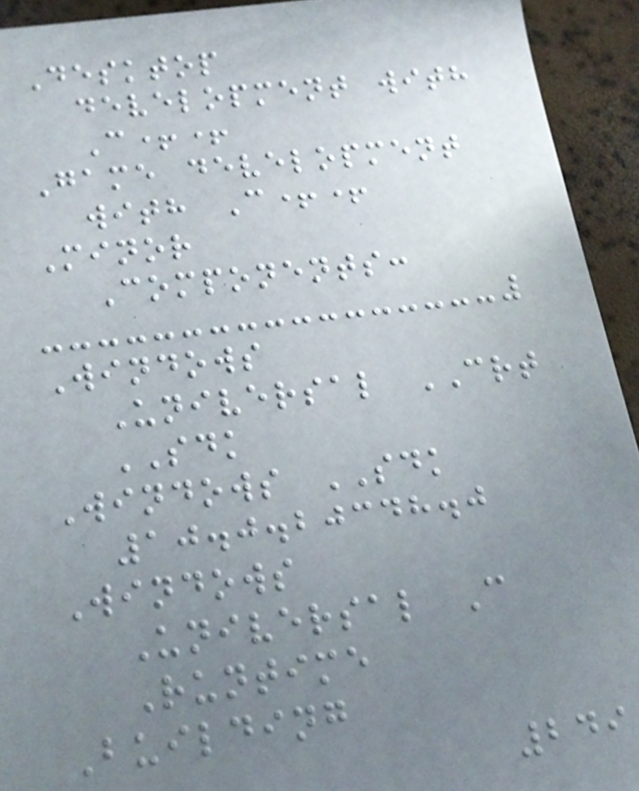Desktop
development with
C++
Game development
with C++
Minor
Components:
Windows
Universal CRT
SDK
Windows SDK
10.0.20348.0
Windows
Universal C
Runtime
Building
249
